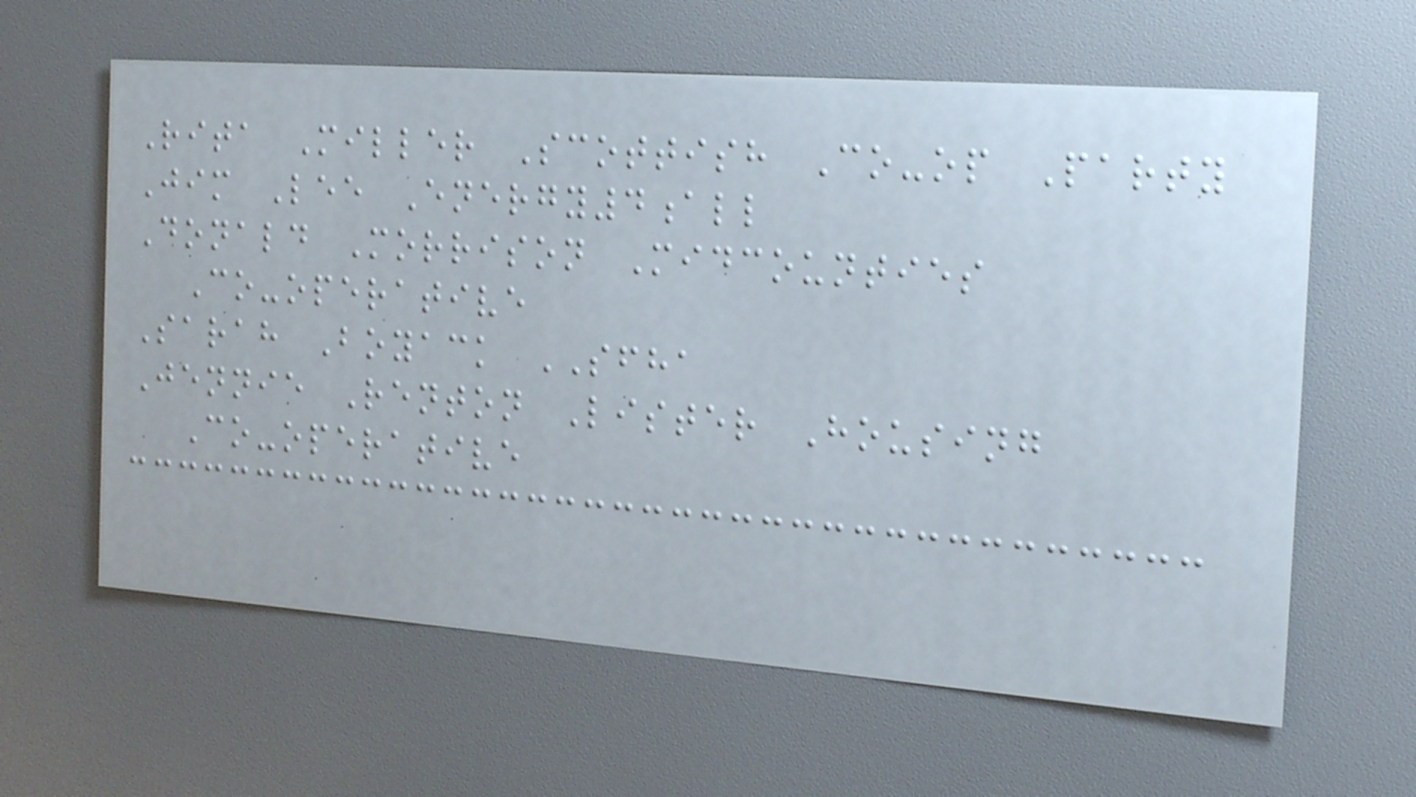Rita Miller Scottish Co-op Party
Jim Lee Energy4all
Donald Morrison Midcounties
Co-operative
Sarah Boyack SFHA
Jennie Renton Lister Housing
Co-operative
